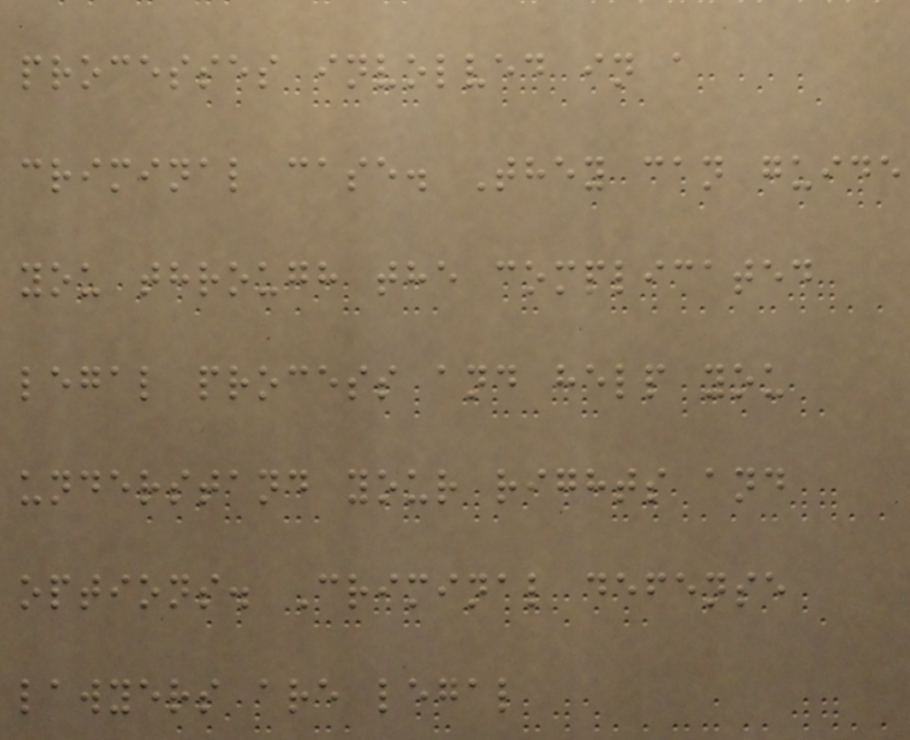processes involved in a
criminal case. They can guide
you through the complicated
legal process and help you
understand your rights and
options. Criminal defense
lawyers are legal
